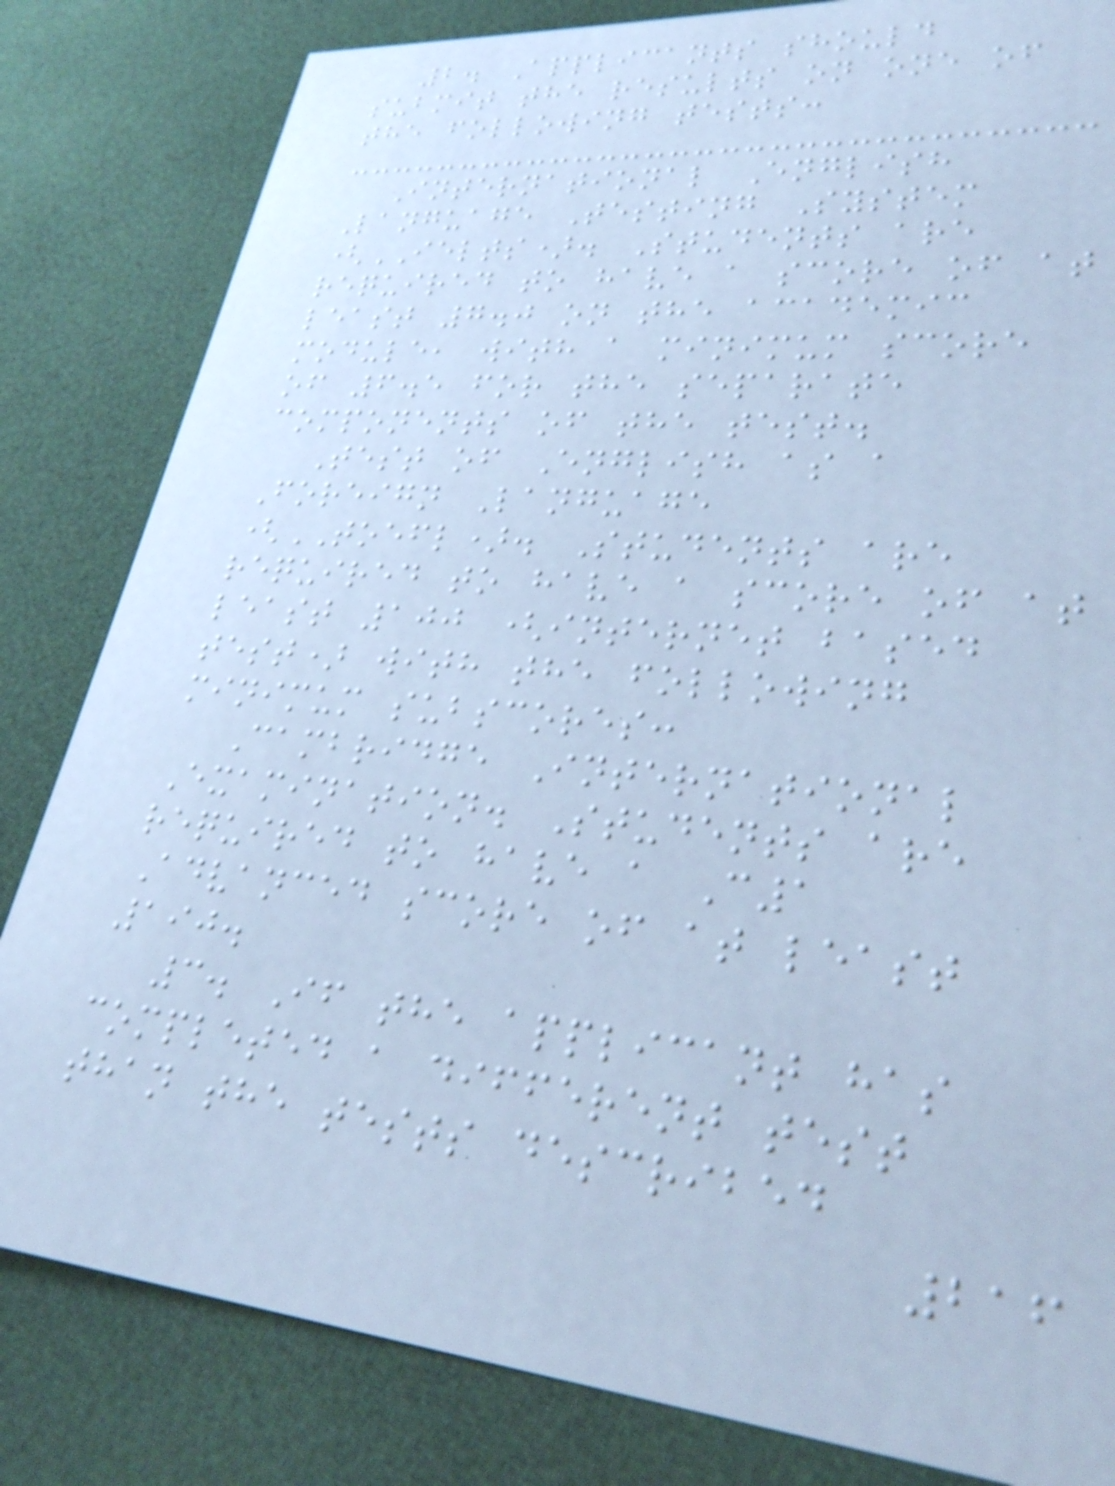2. Applicants should
submit the results on one of
the following tests:
International English
Language Testing System
(IELTS). Students are
required to have a score of at
least 7.0 on the academic
module, with a minimum score
of 6.5 for the separate
components of the test.
Test of English as a
Foreign Language
(TOEFL). Students are
required to have a score of at
least 100 (internet based
test) with the following
minimum subscores:
Cambridge International
Examination. Students are
required to have a C1
Advanced score of at least
190.
3. If the applicant has
completed a different test
than the tests described
216
